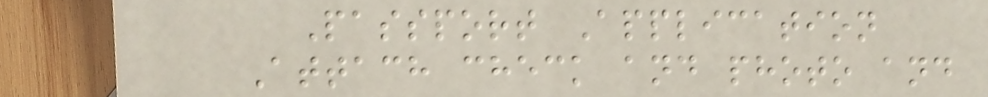Passport Application
Attach check and photo and
